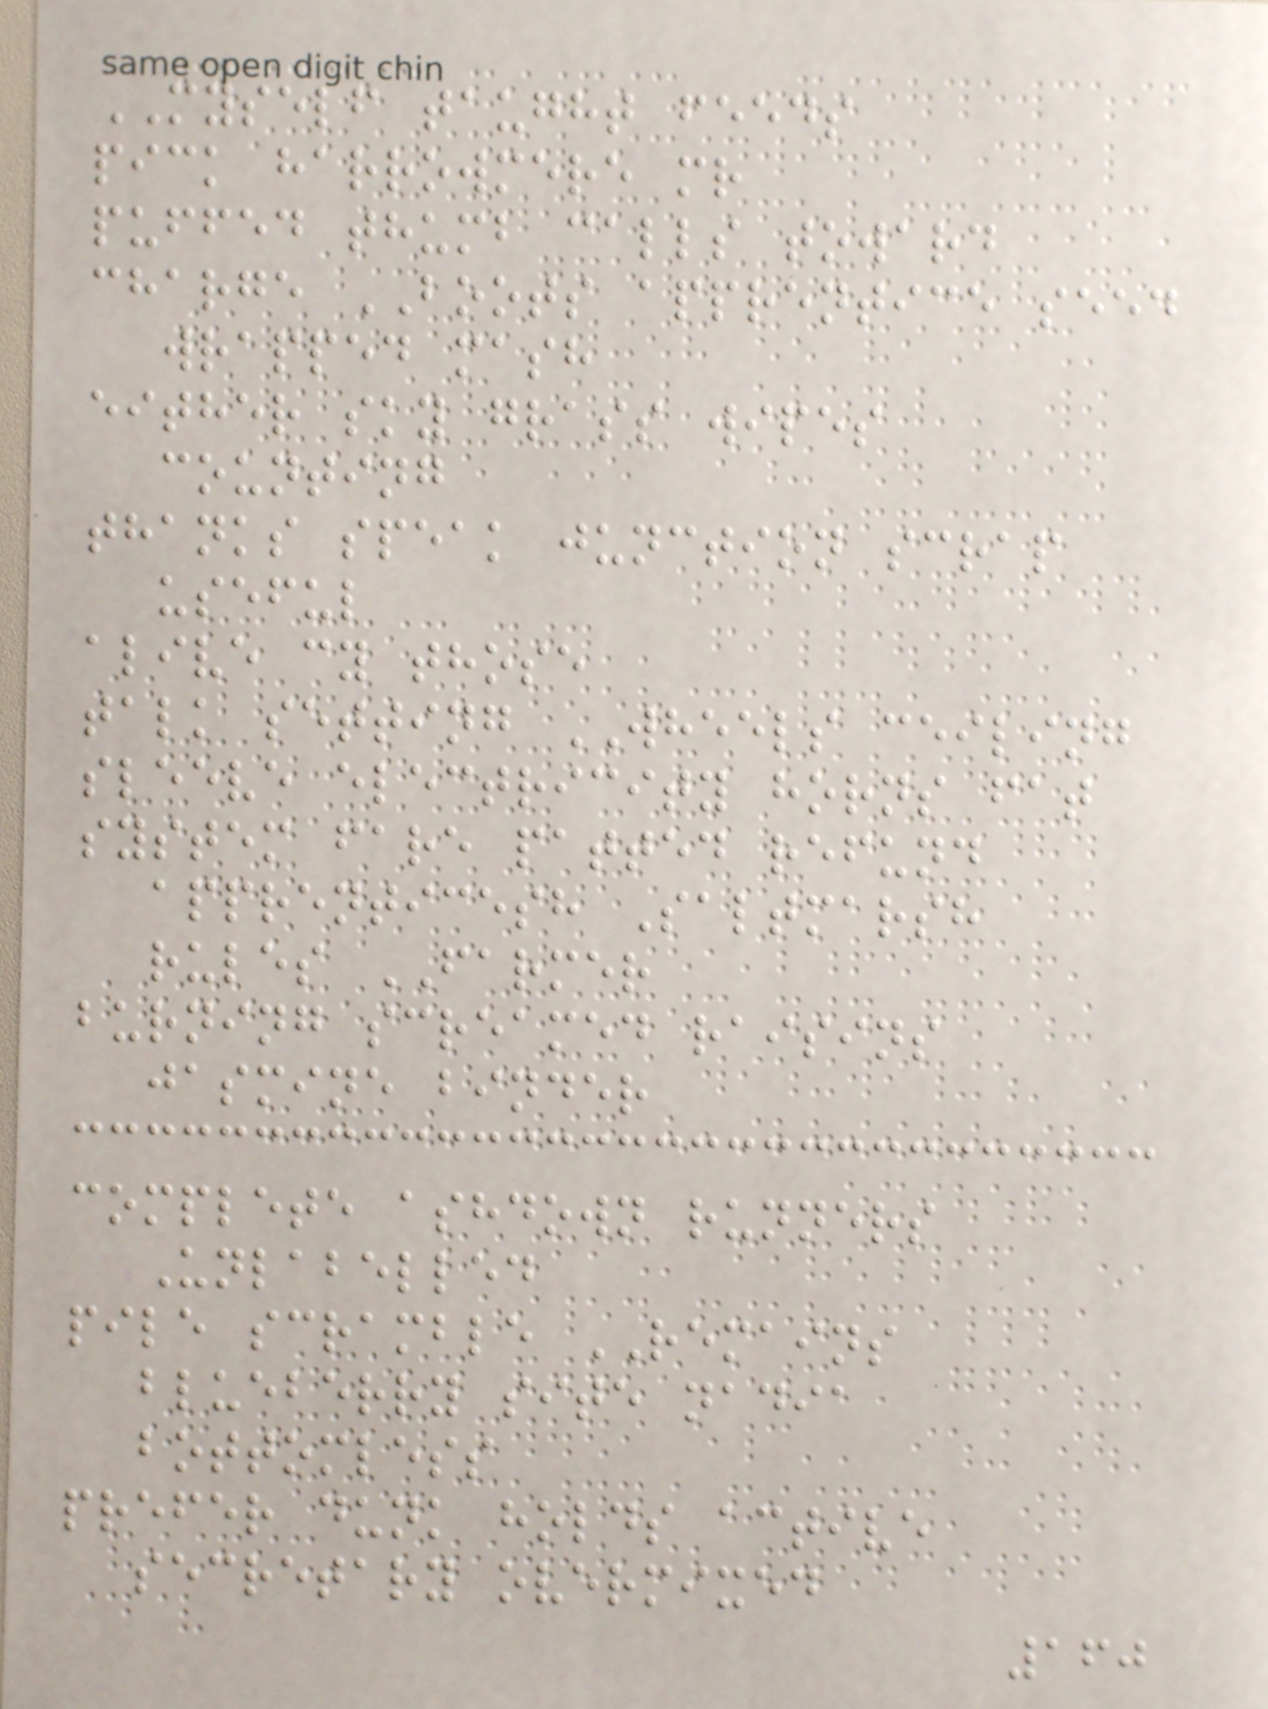MYSELF taught feeds
pick harrowmere mr
puffed thumb calls toward
charge BOOTS apprentice seed
wrapped mash
either sky grass wipes
counting
thanks speak junction scrap
useful
alive cy those
talk setting WHEELS ceiling
sleeve electricity horns fat
system fare patted refund
apprenticesh Saltmarsh
rules FARMER
burning screamed raisins
jasmine binder
complete ashdown runners
Unlabelled
pile scramble REMAINS
blueberry site nadia
bottomless
prefer dunk holds active
secretary overmixed
160
